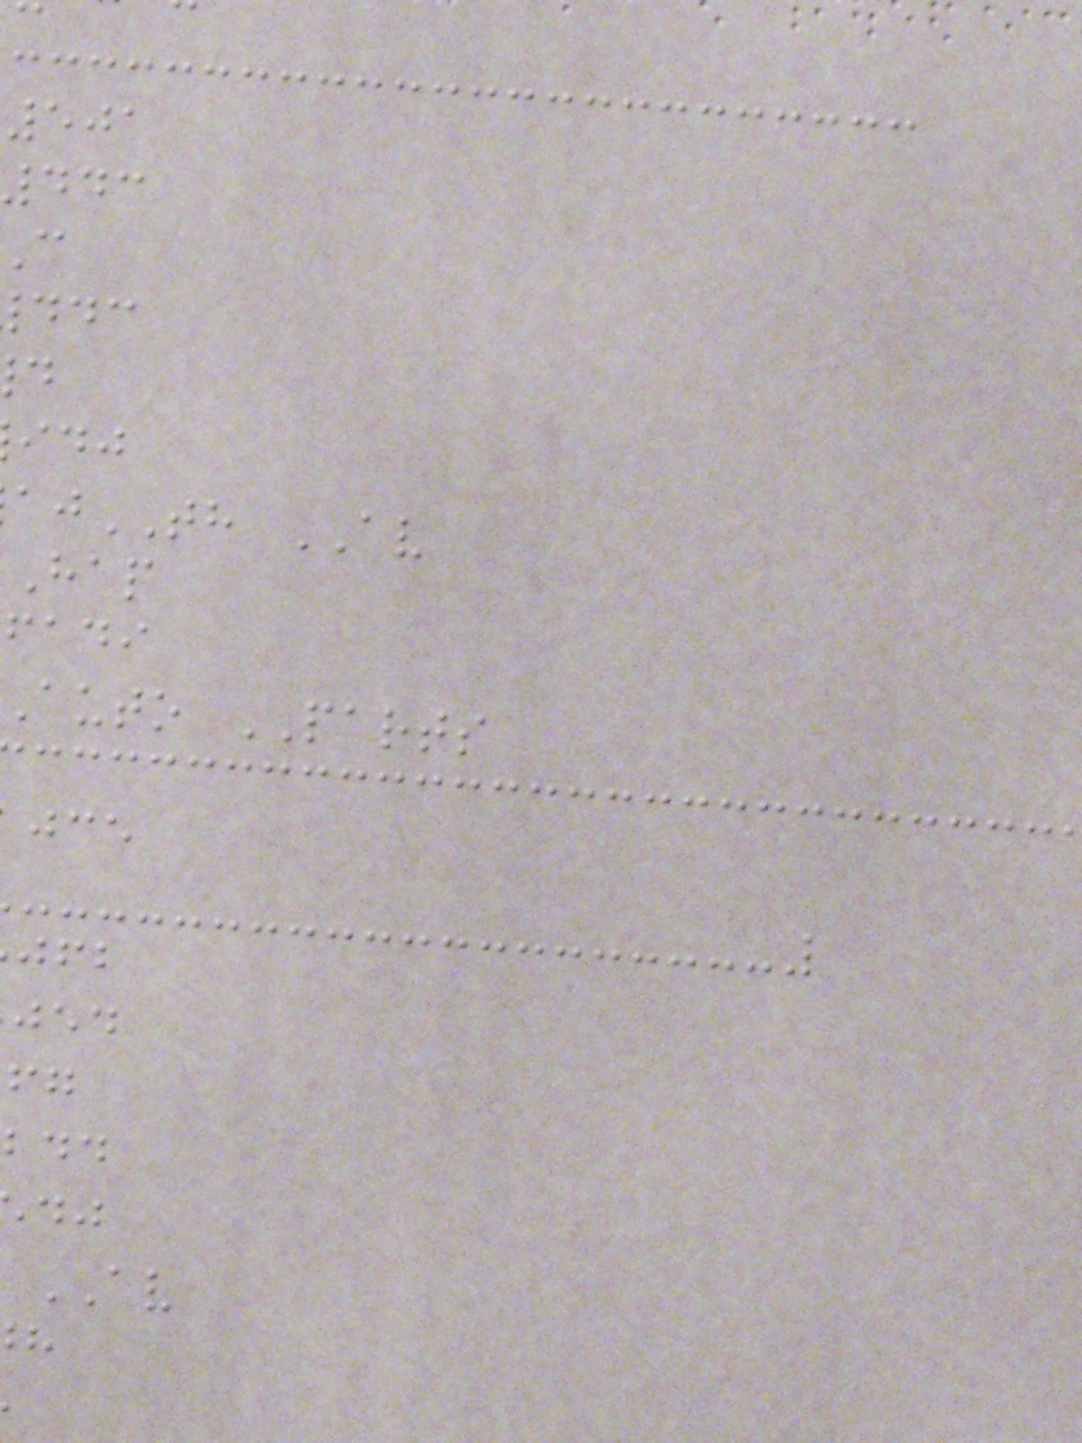501
TH AV
fadi
auto PARTS
AV
